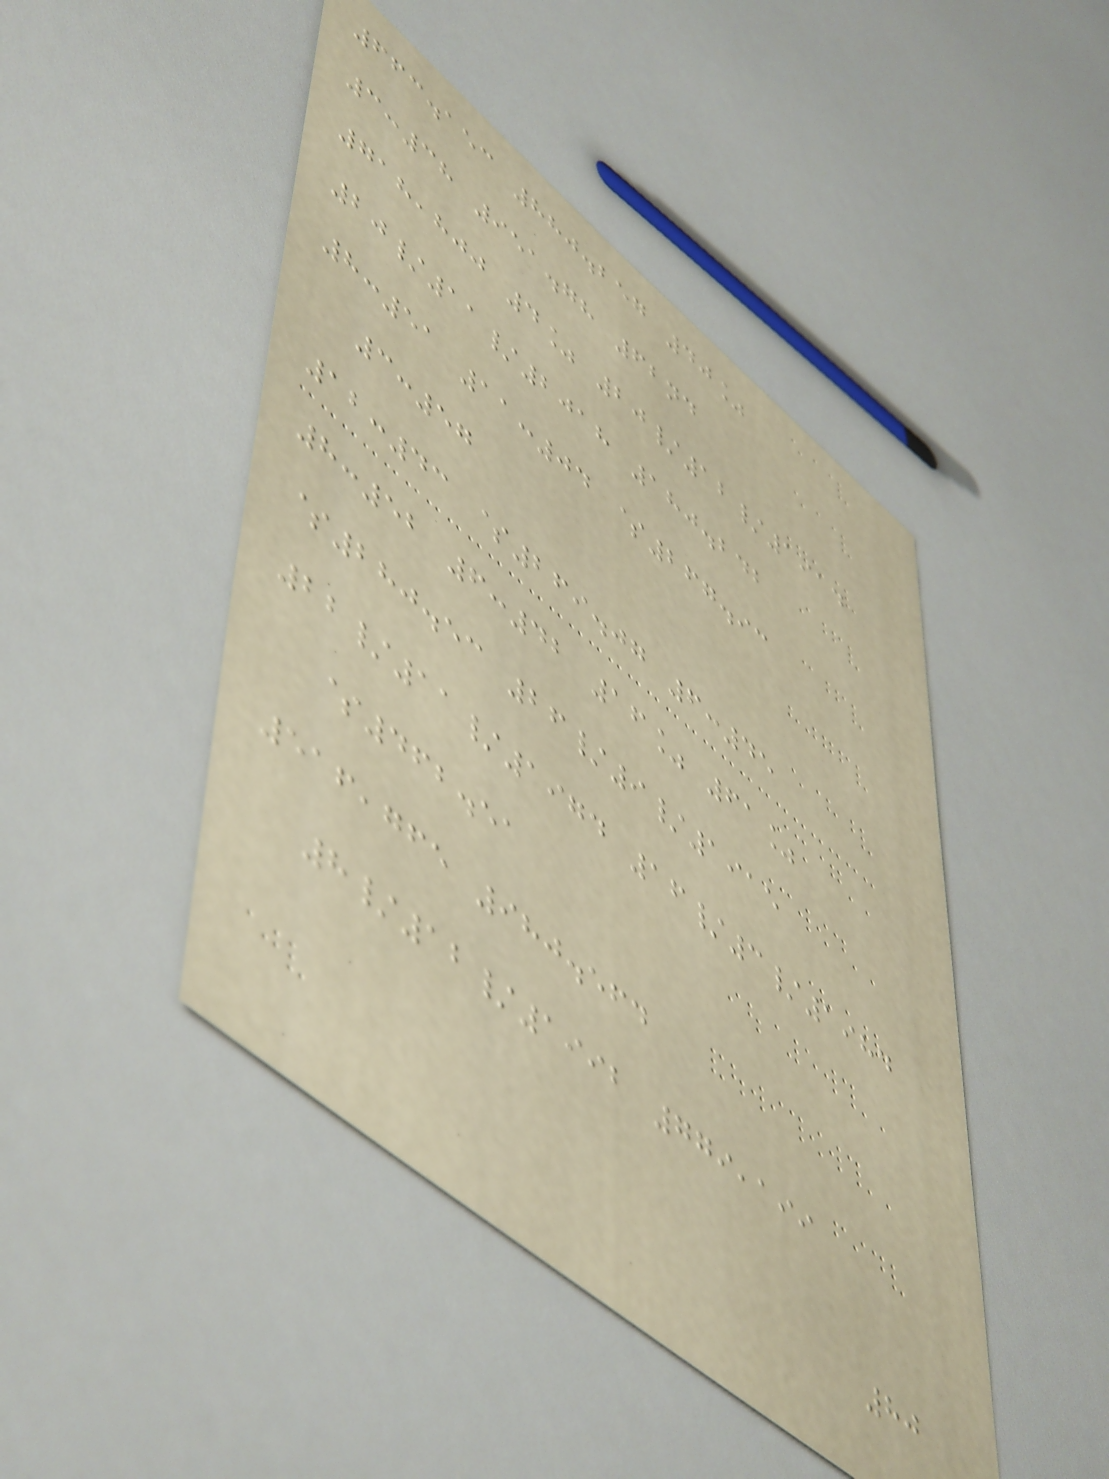663.153 880.257 40%
3:38 951.78 62nd
718,800 4% 20/12/1914
20/11/2018 180.242
8:51 11:04 $267.93
3:57
12:43 $269.07 6:45
8:52 6:42 16% 61%
$280.53 26/9/1915
22/11/1974 16/3/1984
$462.51
516,765 980.564
8/12/1992 779,199
80
